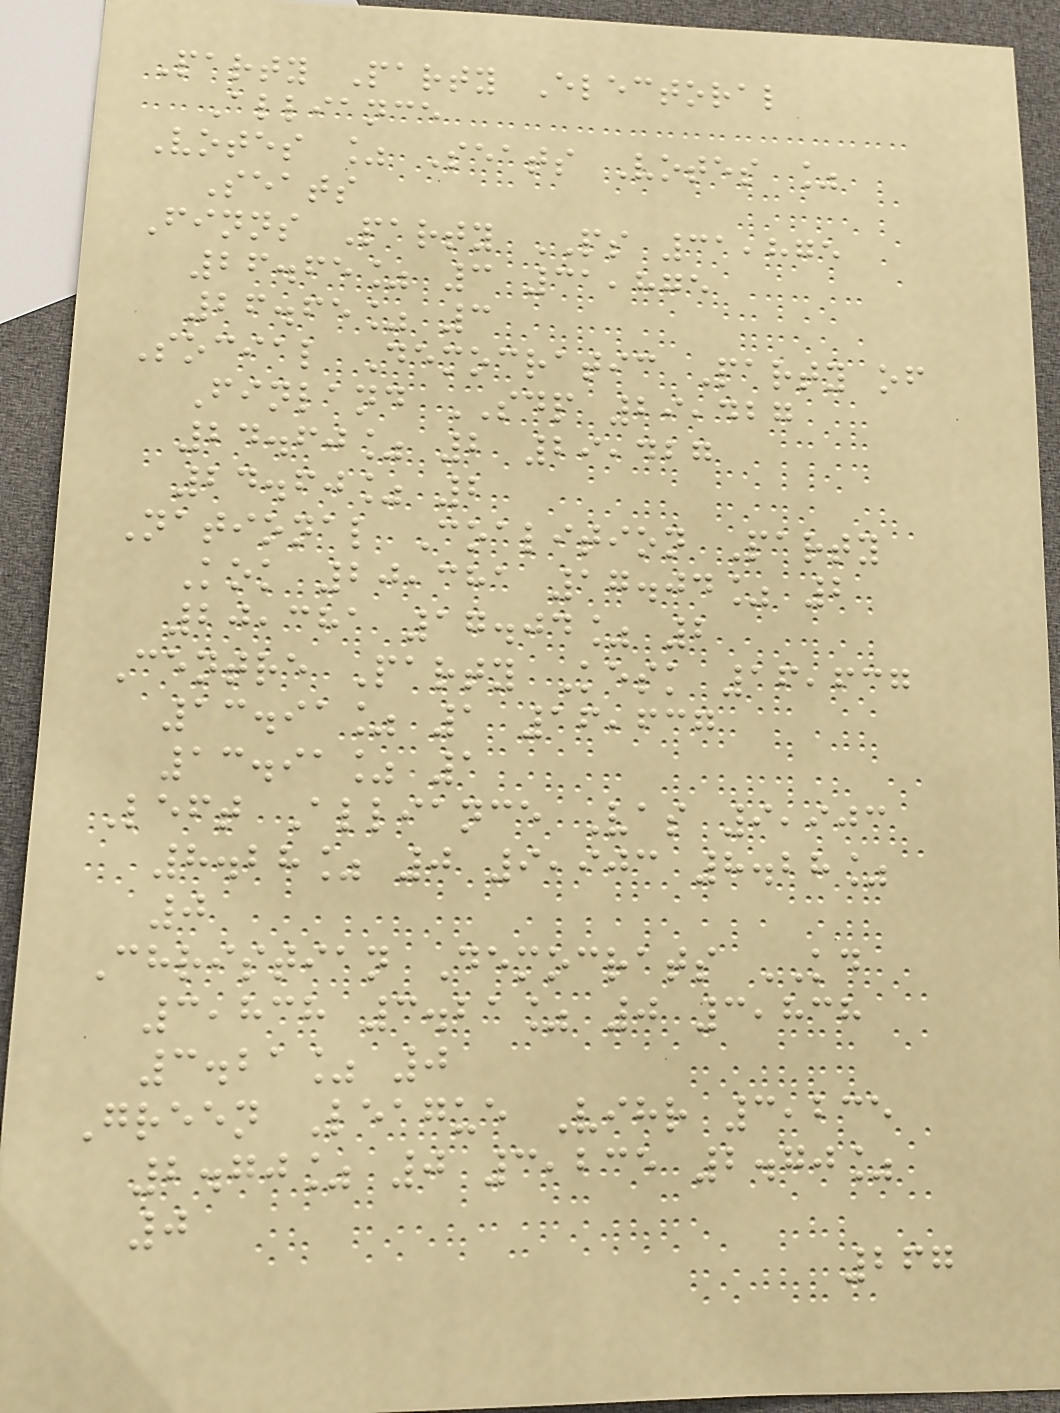Party Party Electoral
Alliance
Votes % Seats Votes %
Seats
Finns Party PS 31,875
26.65% 3 31,875
26.65% 3
Social Democratic Party of
Finland SDP 29,427
24.60% 2 29,427
24.60% 2
National Coalition Party
Kok 20,381 17.04% 2
20,381 17.04% 2
Centre Party Kesk 16,637
13.91% 1 16,637
13.91% 1
Left Alliance Vas 9,903
8.28% 0 9,903 8.28%
0
Christian Democrats KD
3,838 3.21% 0 3,838
3.21% 0
Green League Vihr 3,235
2.70% 0 3,235 2.70%
0
267
